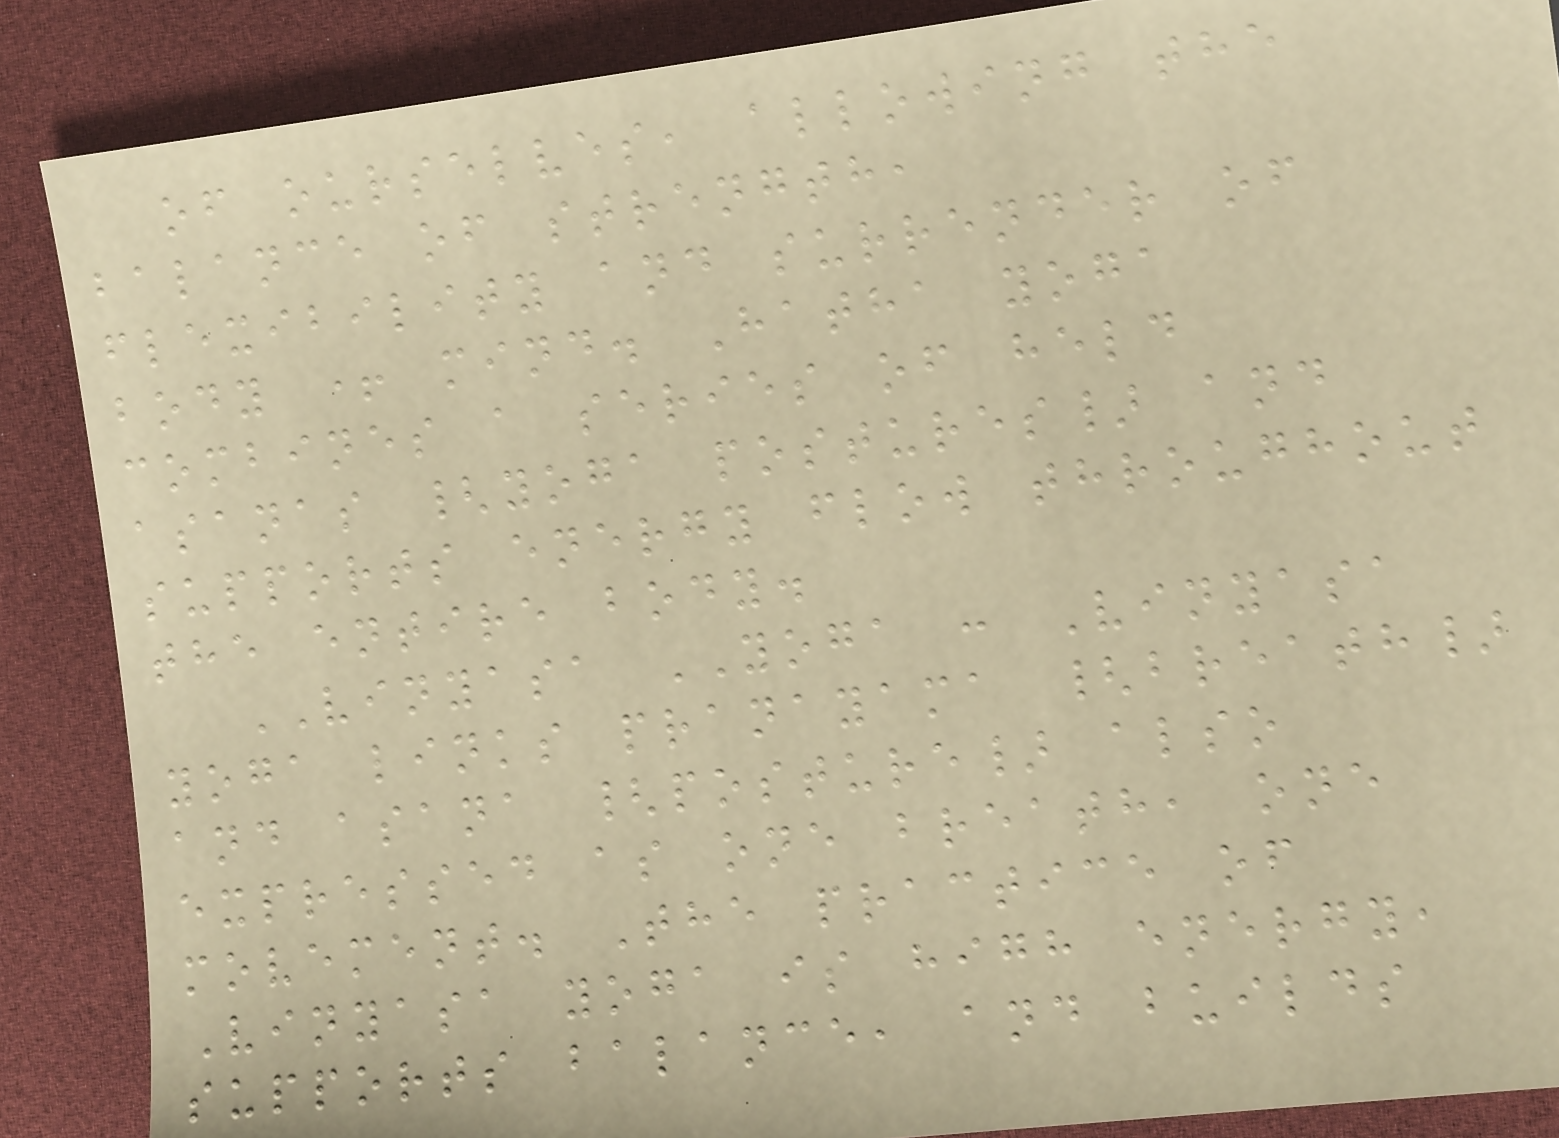of ourselves, allowing the
balance of strength,
flexibility and surrender of
body + mind. Hatha yoga
combines a series of held
asanas {yoga postures} and
supports energy flow throughout
the entire body.
VINYASA YOGA : Vinyasa
yoga links pranayama {breath}
and asana {posture} also
expressed as one breath, one
movement. The practice of
Vinyasa yoga is high energy,
supports balance, and builds
